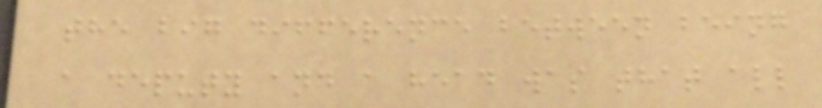the big difference between being
a deputy and a head was that all
